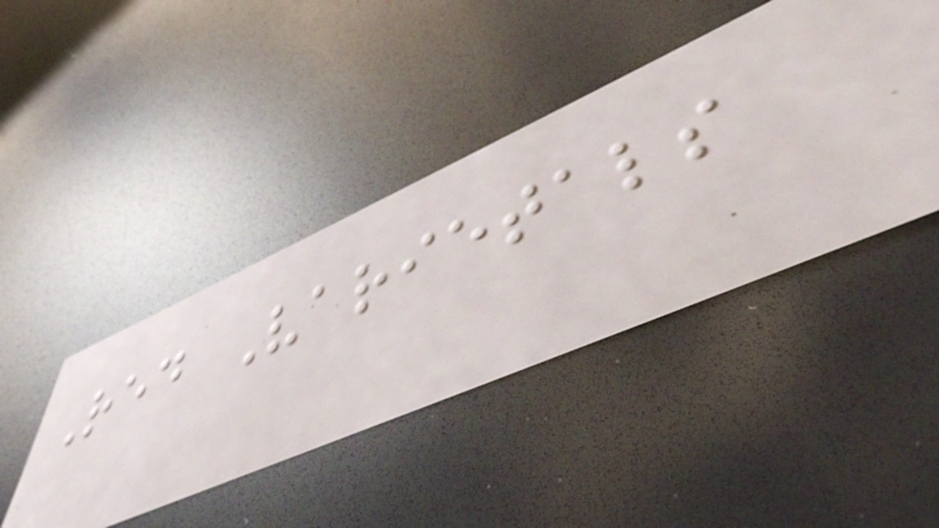Red Varietals
